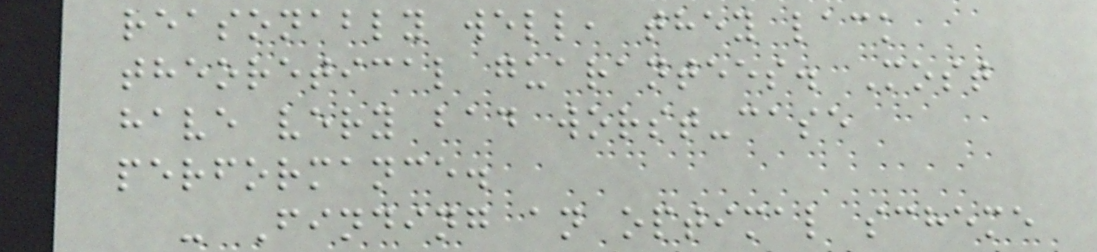reasonably well, they lack
theoretical guarantees. Most
have very bad worst-case
performance.
- Finding an optimal scheme
